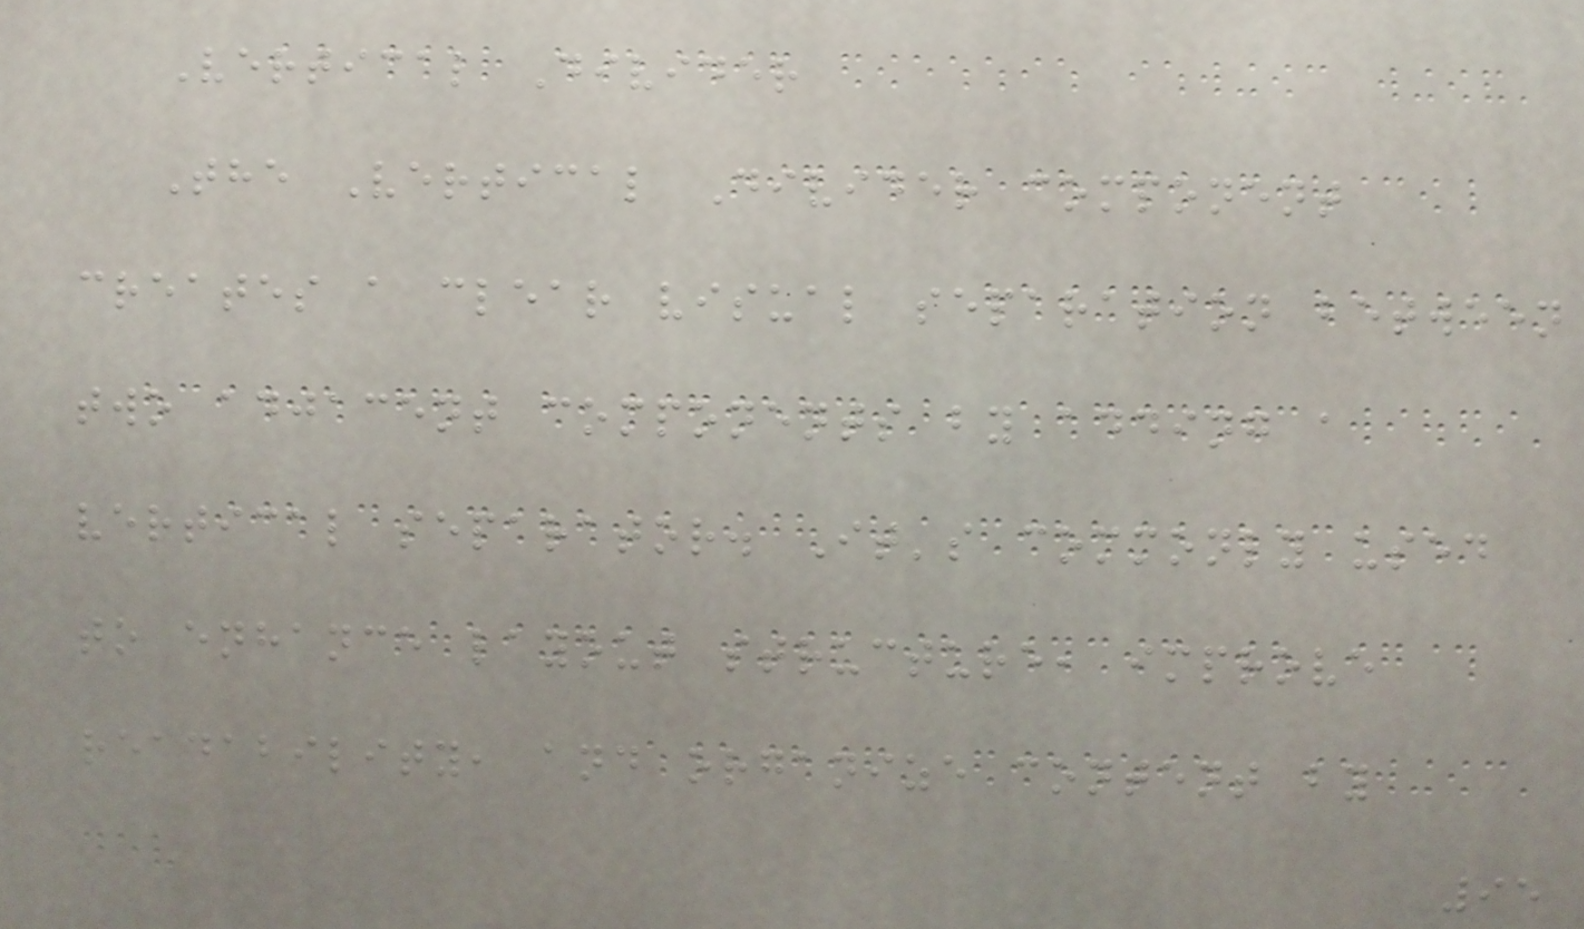Vertical Divider
The Vertical Divider component
creates a clear visual separation between
two adjacent components by adding a
vertical separator. It's commonly used
to enhance layout structure, improve
readability, and organize content by
95
